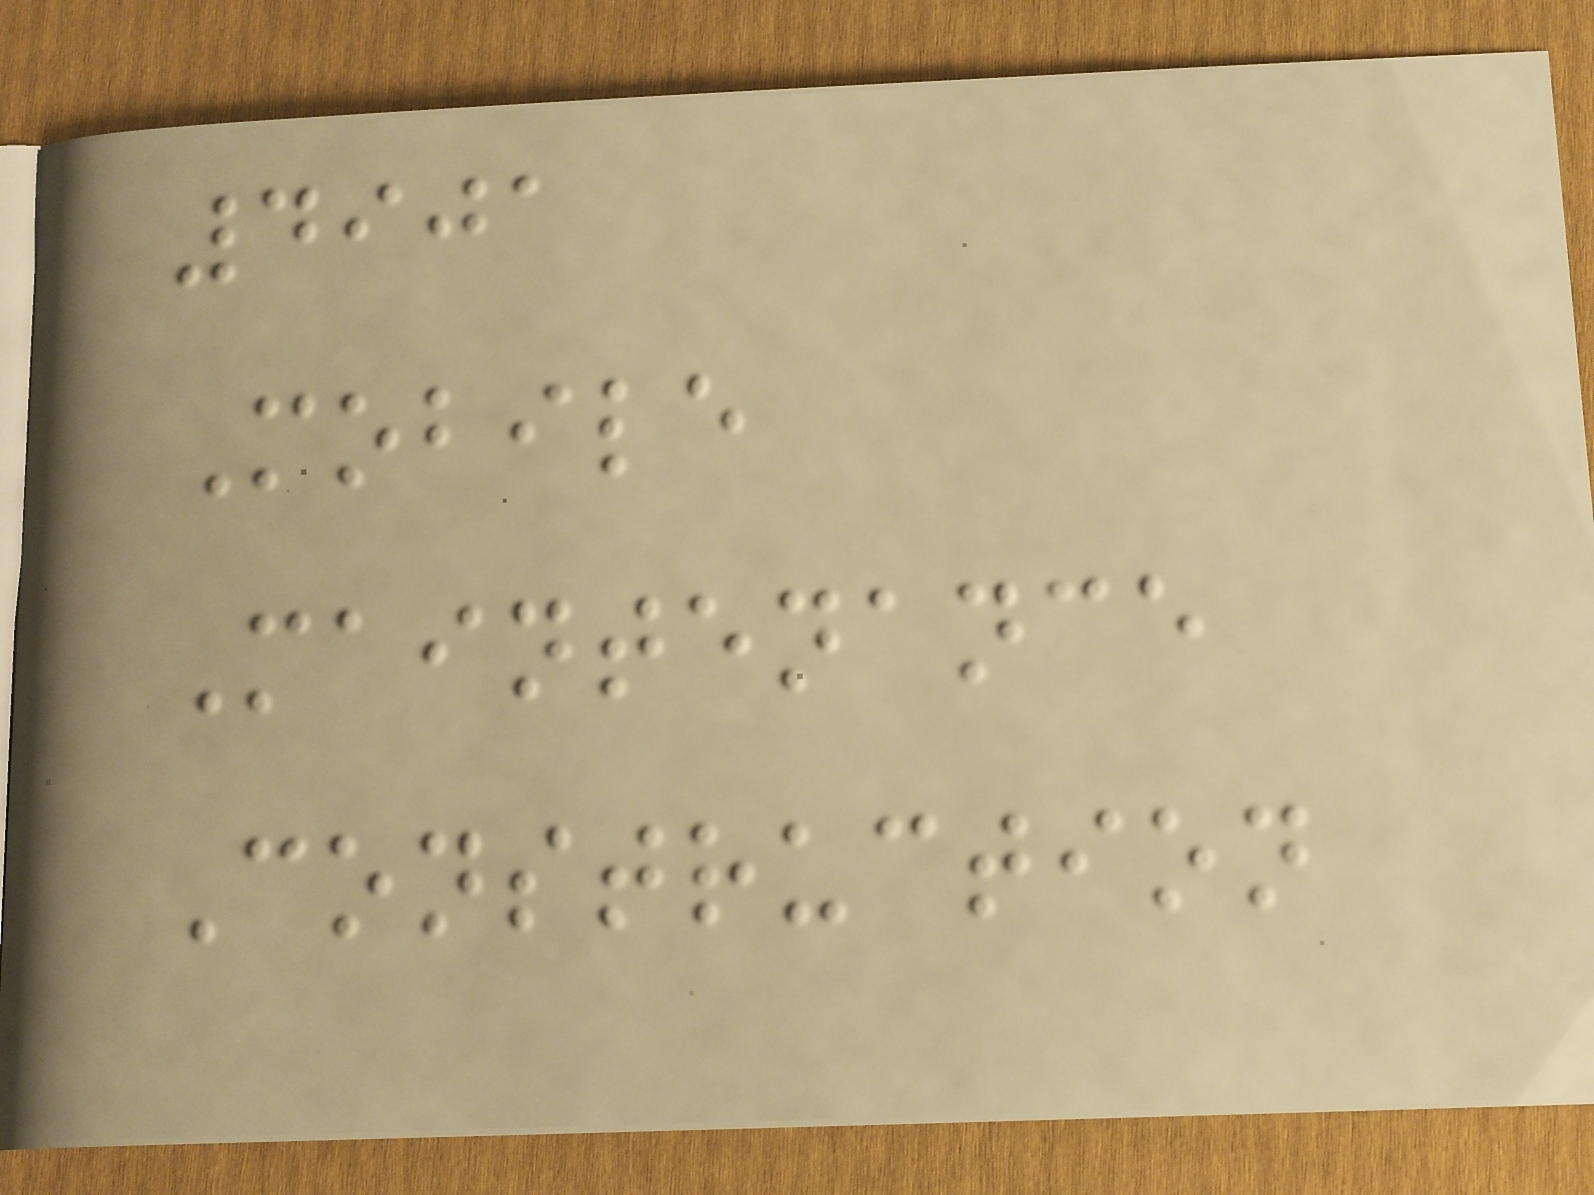4901
Mobile
Maintenance
Construction
